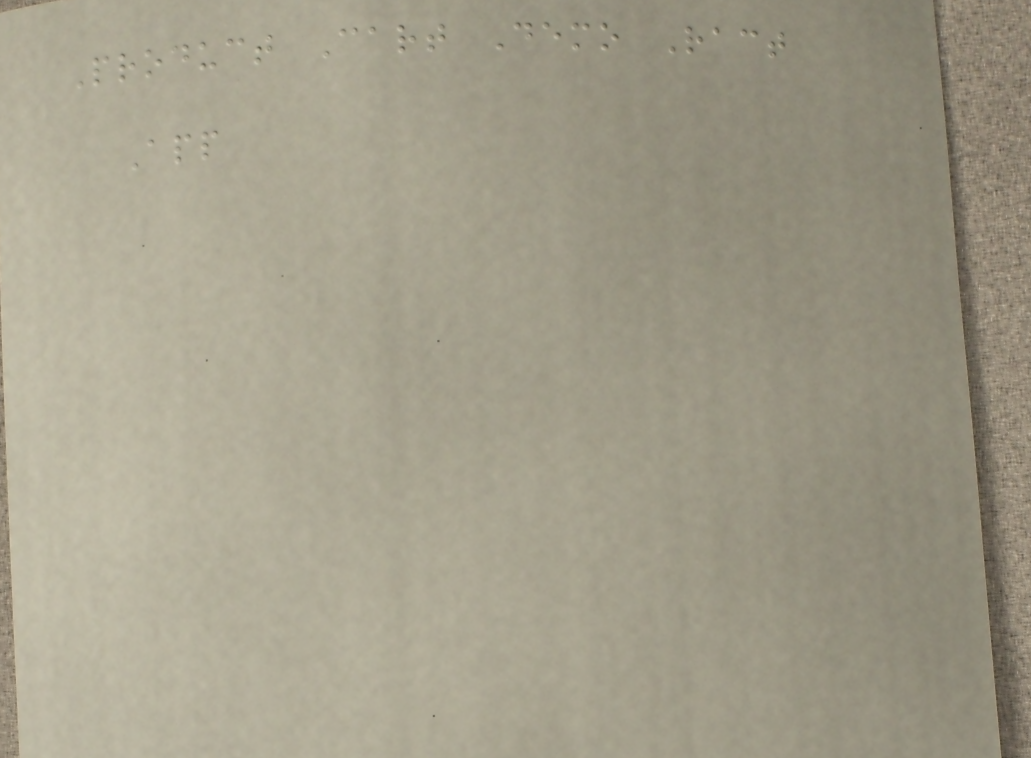Product Cart Demo Ract
App
